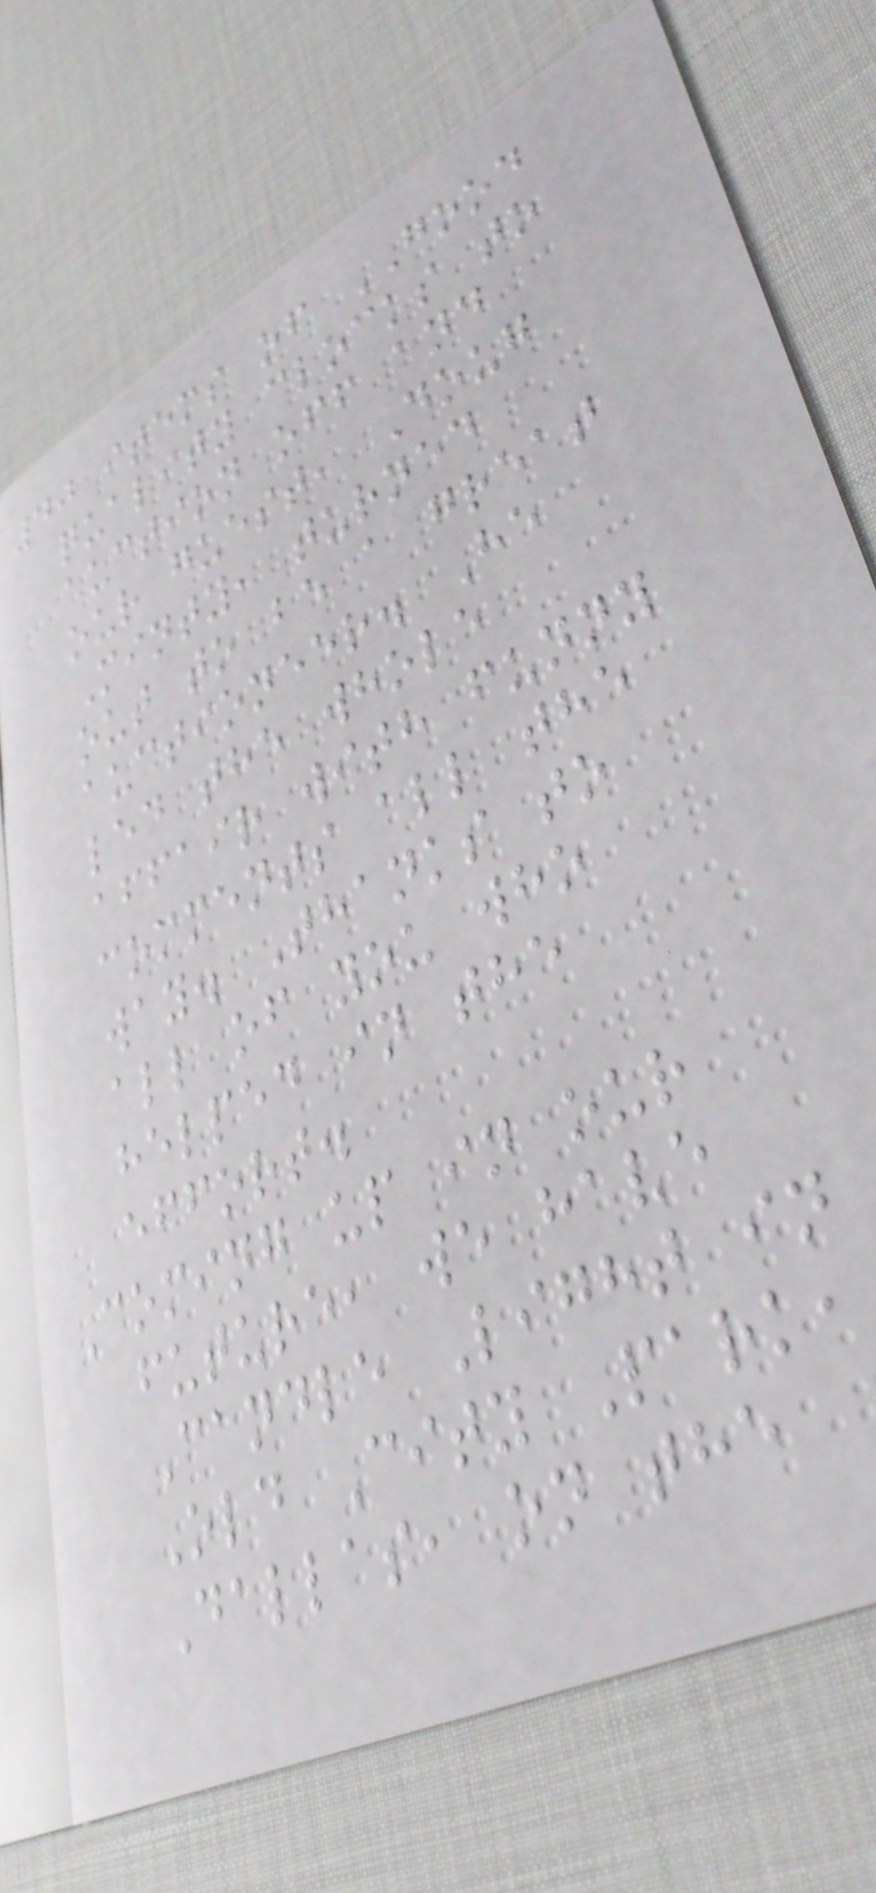40 items of GOOD
quality clocks to
auction off and
our guest, Doug
Minty, turned
out to be a great
auctioneer. He
led the whole
affair with funny
comments all the
way. Thanks to
all of you who
helped in the
effort.
Coming up in our
future, we have
Candle Light in
Old City Park,
Dallas, on the
